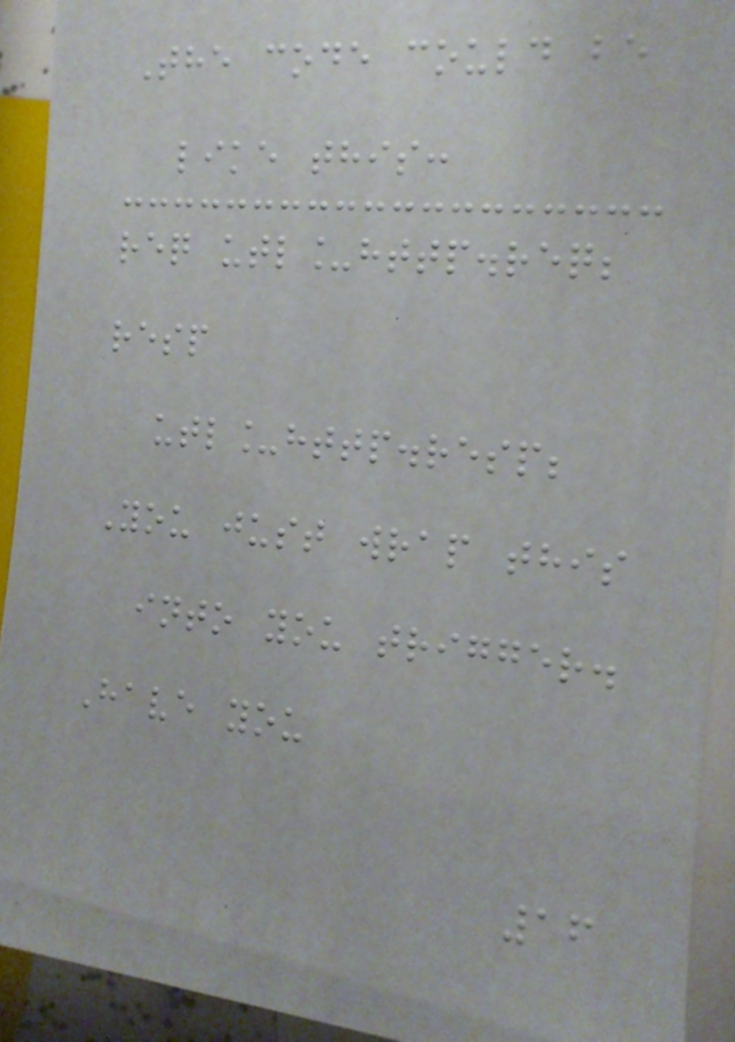The code could be
like this:
req utl_http.req;
resp
utl_http.resp;
You just wrap this
into you trigger.
Have you
16
